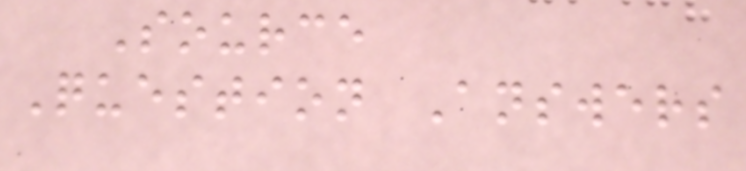Source
Question Answers
